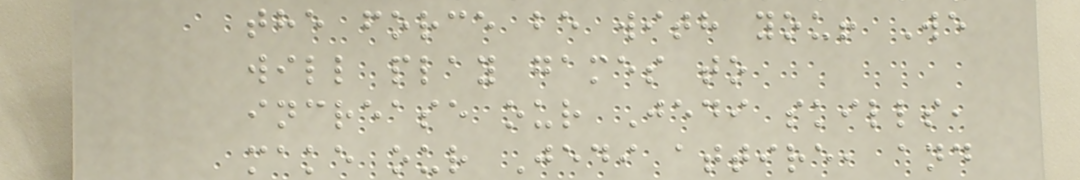the force be with you! We
will play games to
increase our Jedi skills,
make our Jedi attire, and
